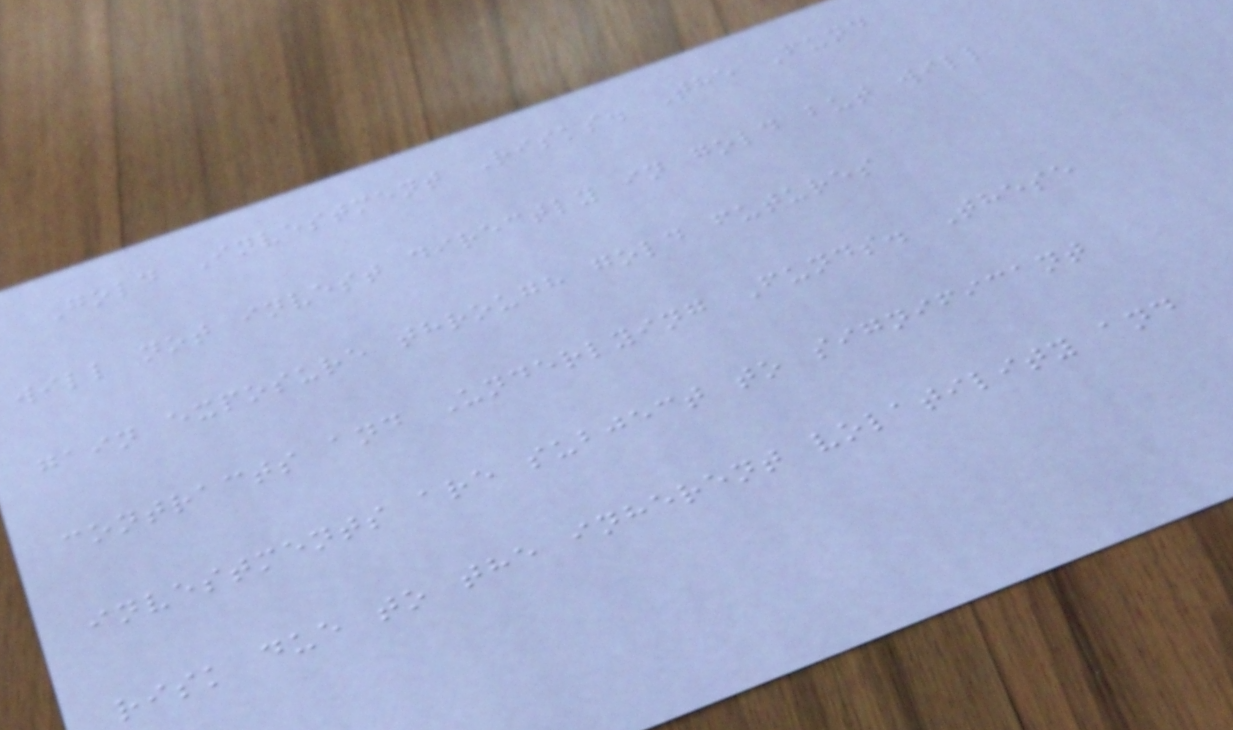Gold Investment Risks. The Fund
will not invest directly in gold but will
gain exposure through gold futures
contracts and Underlying Funds. These
investments are subject to significant
risk due to the inherent volatility and
